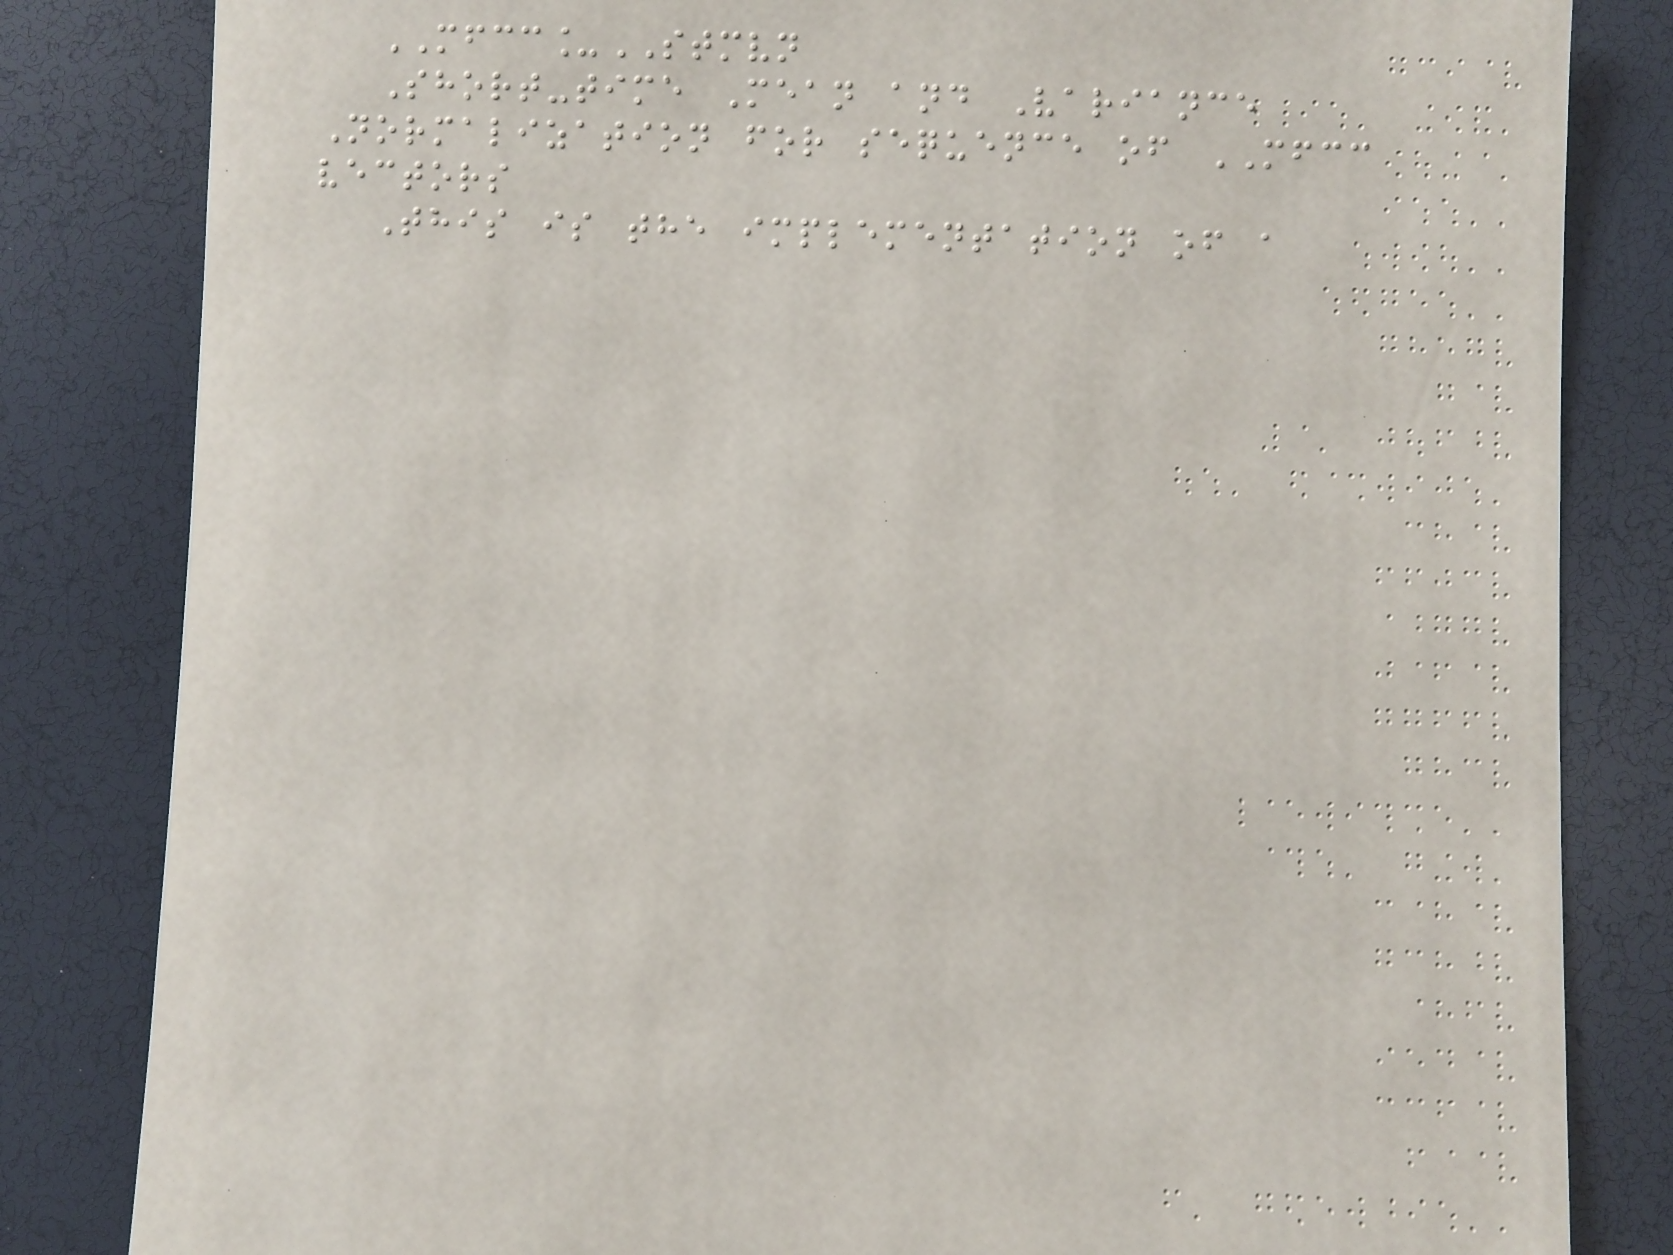MFCC_STMVN
Short-time Mean and Variance
Normalization for sequence of MFCC
vectors
This is the implementation of a
